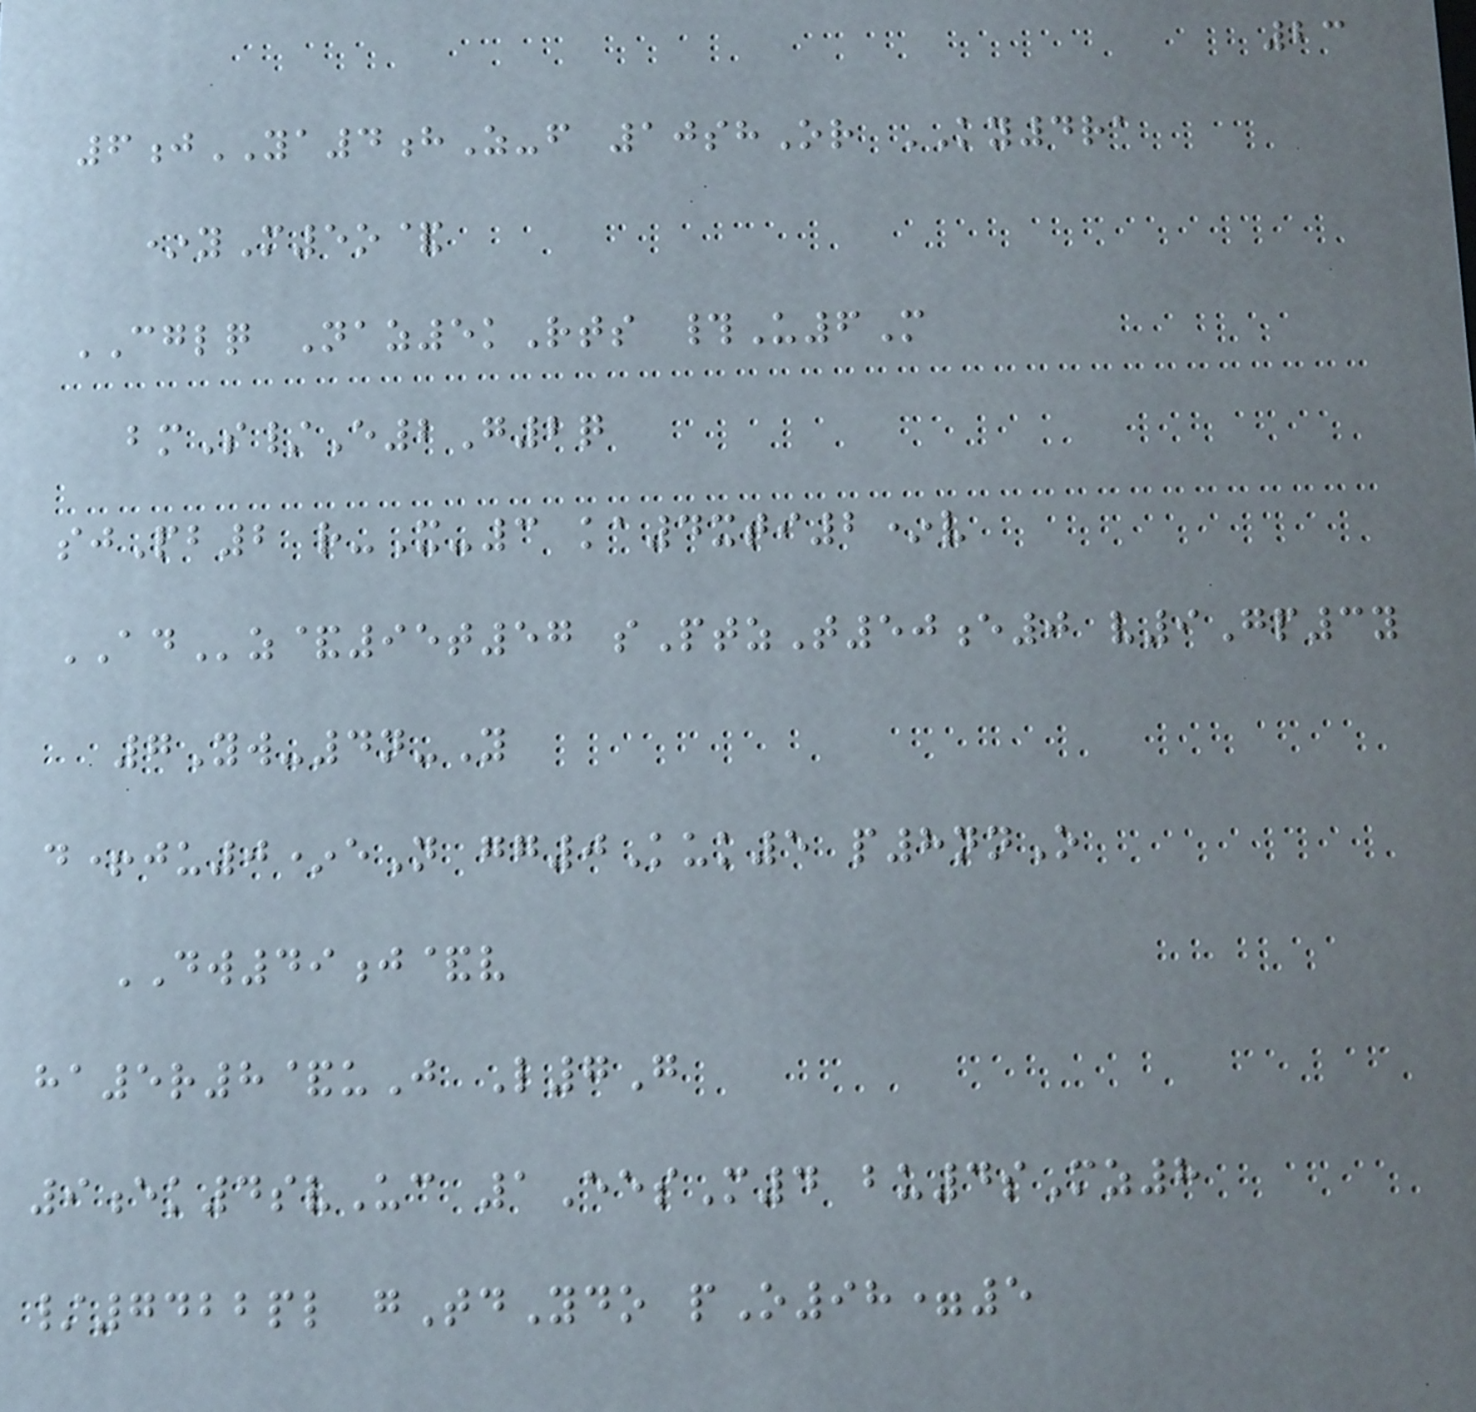23
6jYA4hZ-f 10shOr KY4ra
*yM5o&
CGLQ Naz5kRts #U6M
bmS/E2G2q
sjPb2 r-X-3 ka4xti2*v
ADz&95t57 sPtzT50e0 v9Gp3y
7Yw-4n-Y
d+ju0*eN gg0Kuk5 p8nnO
DW49j&v
ha5r8&uJ L7G
9ek4svUc 1EesM4 bu4sMz8
/7422pl gTdYdo pO98=5
